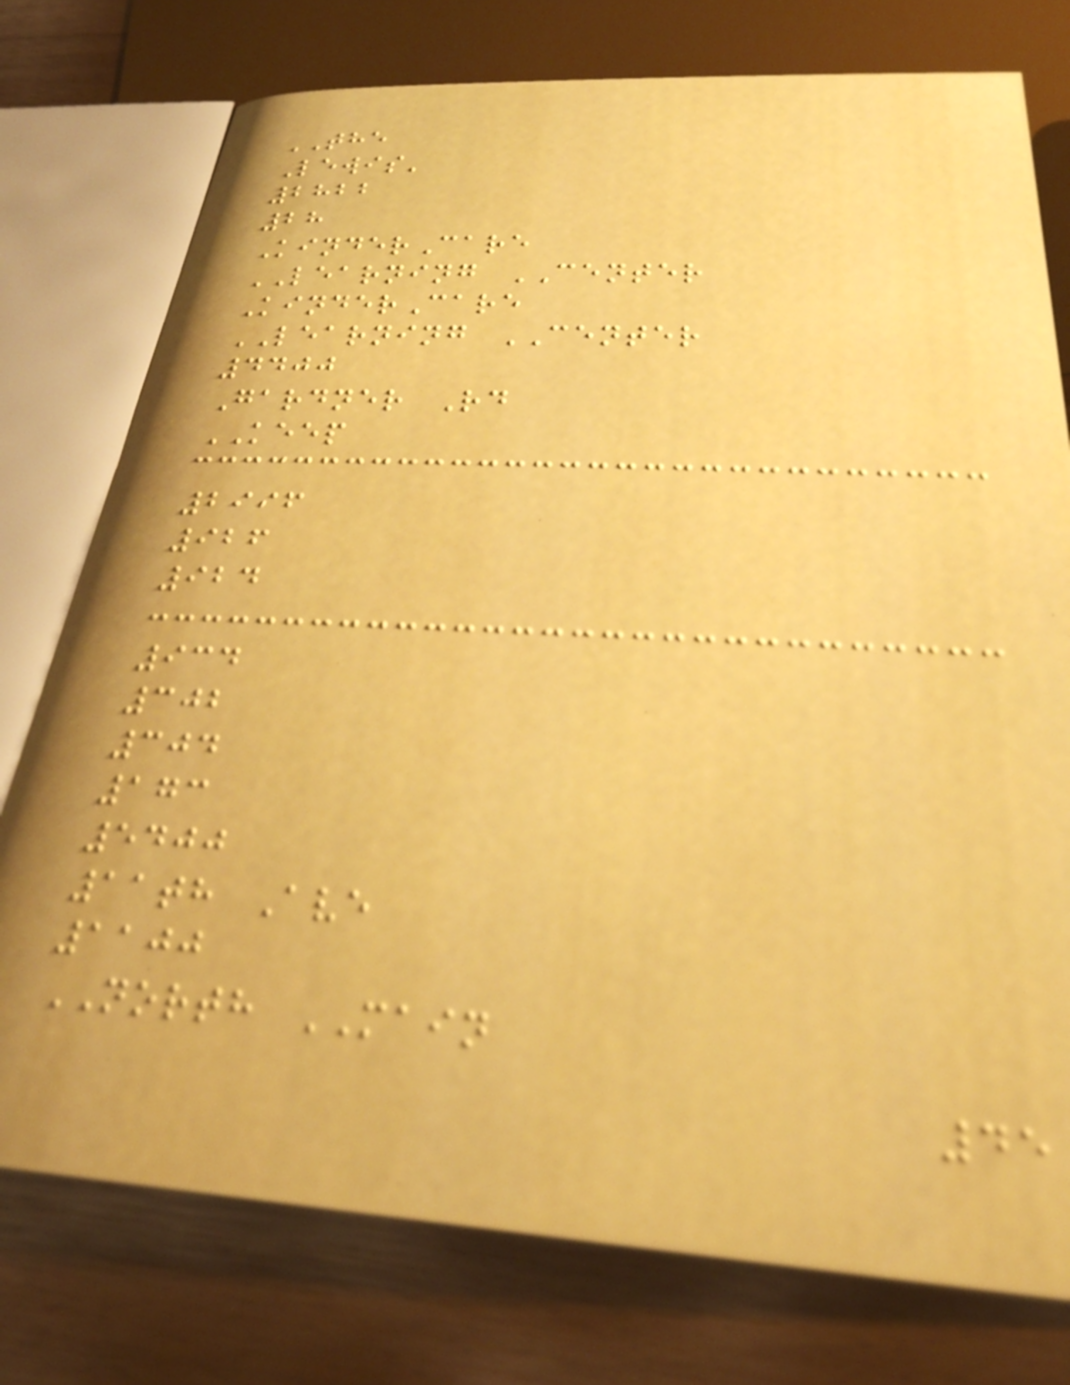THE
Lewis'
2822
28
KinderCare
LEARNING CENTER
KinderCare
LEARNING CENTER
4400
Gardner Rd
KEEP
2996
926
924
934
302
304
173
5400
11th Ave
1100
NORTH MAIN
45
